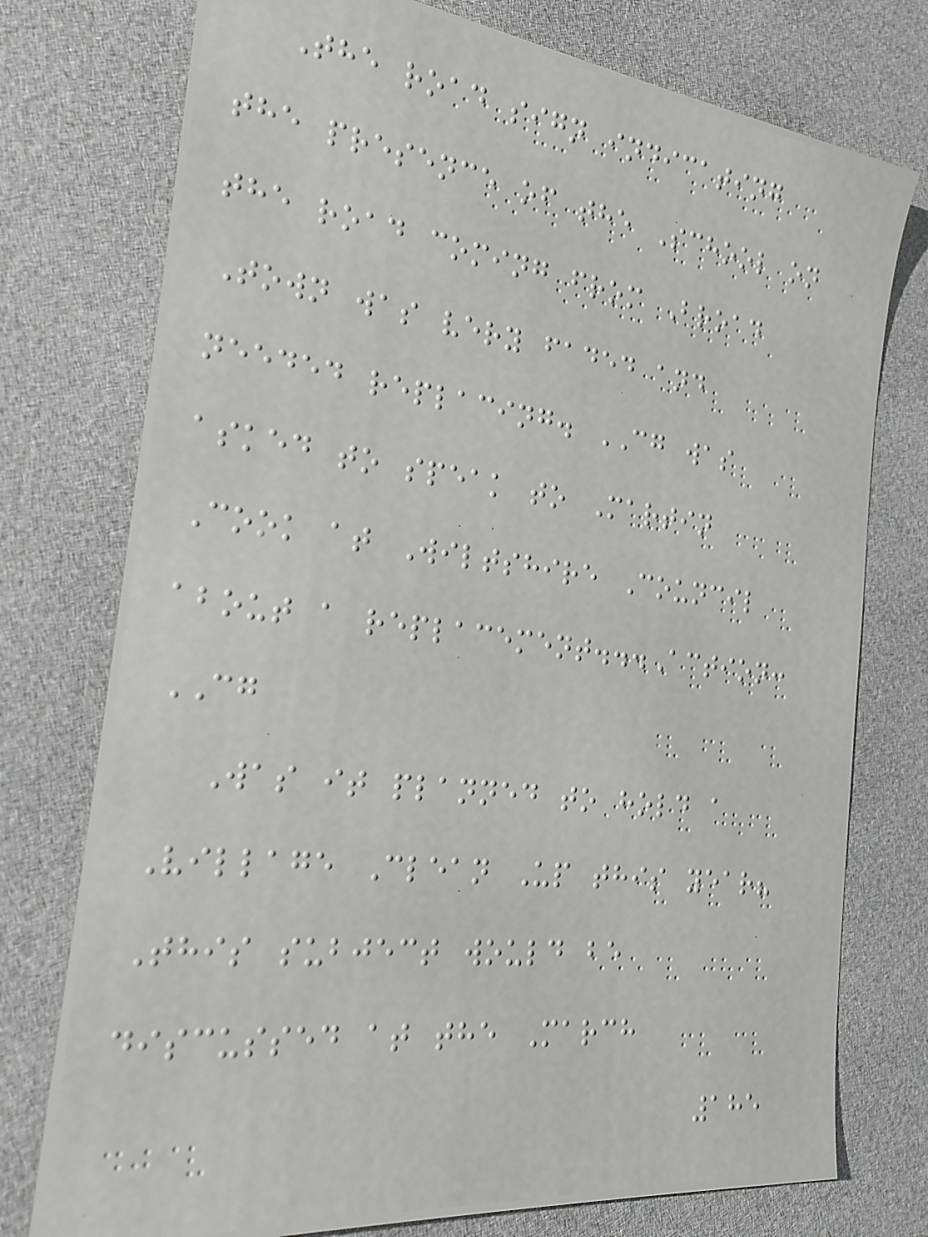The road sign indicating
the presence of the School on
the road coming from Broad
Town was very faded and
needed replacing. CG was
asked to speak to Martin
Cook at Wiltshire Council
about a replacement...Action:
CG
Was it planned to hold a
Village Clean Up this year?
This subject would be
discussed at the March
185
